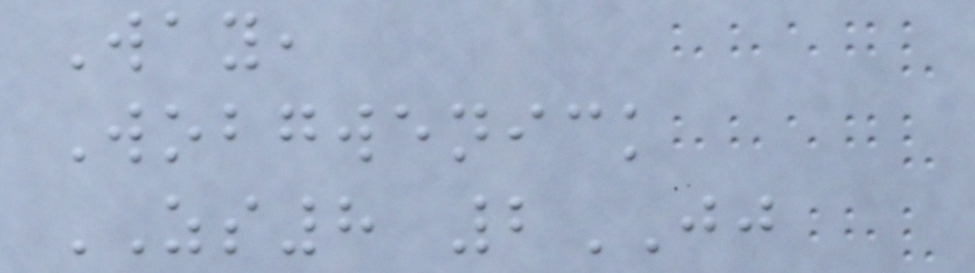Way,
Wobgwenick
ZS8 2JJ
